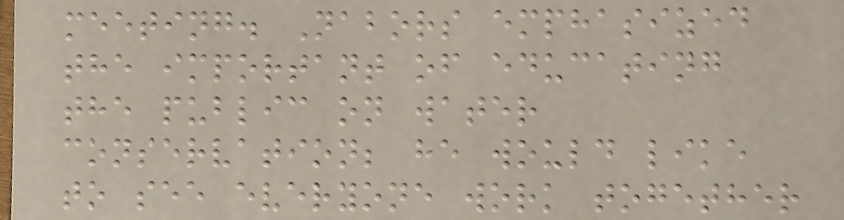meeting. Nabors emphasized
the important of educating
the public on water
conservation; he would like
to see everyone work together
